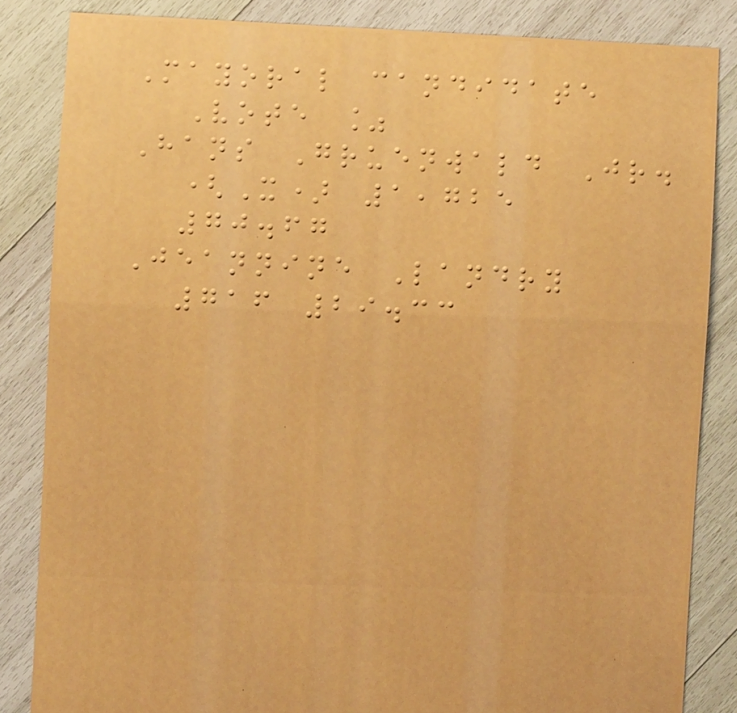Mayoral candidate
Vote %
Hans Gruenwald Jr.
(X) 1,725
70.67
Jeannine Landry
716 29.33
